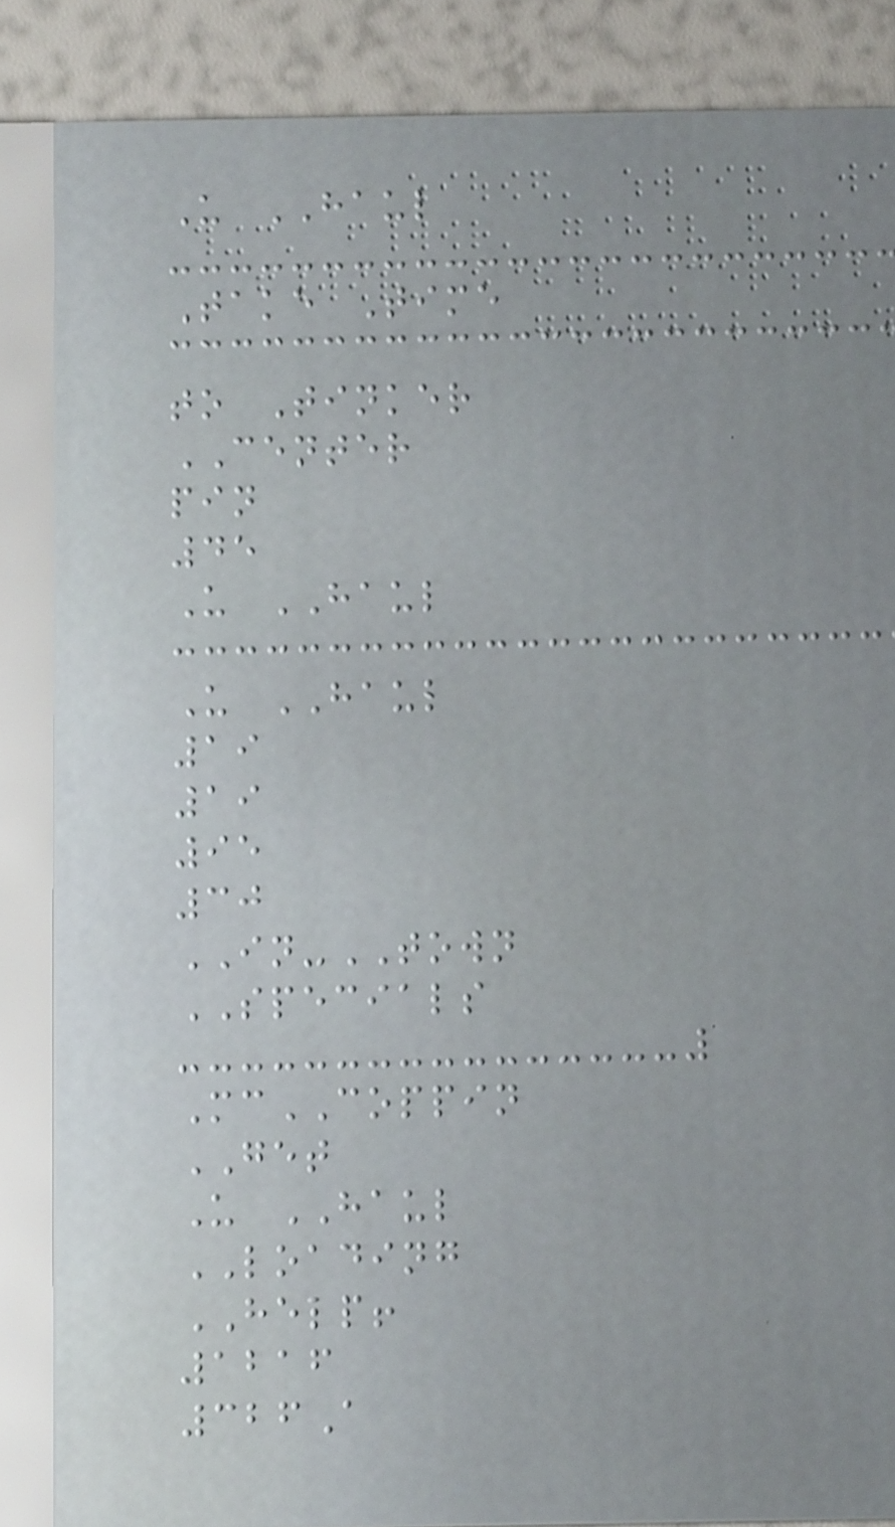U HAUL
Take Time
to Tinker
CENTER
pin
45
U HAUL
U HAUL
19
19
95
30
IN-TOWN
SPECIALS
McCOPPIN
GET
U HAUL
LOADING
HELP!
1216
326A
